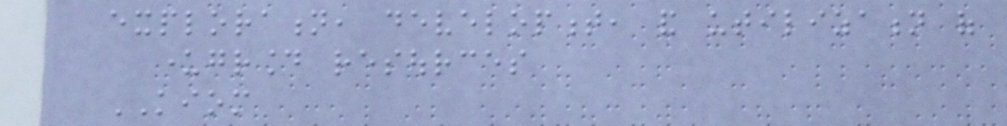exploration, development, and utilization of
underground resources
KIOM
